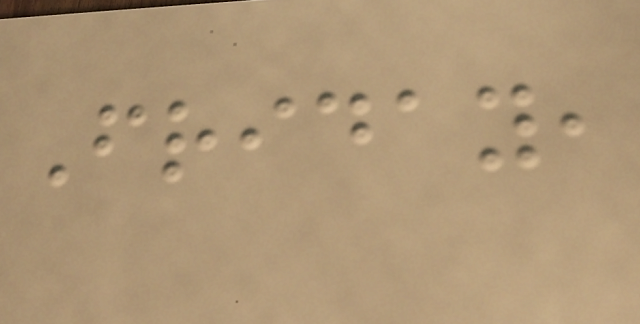Friday,
